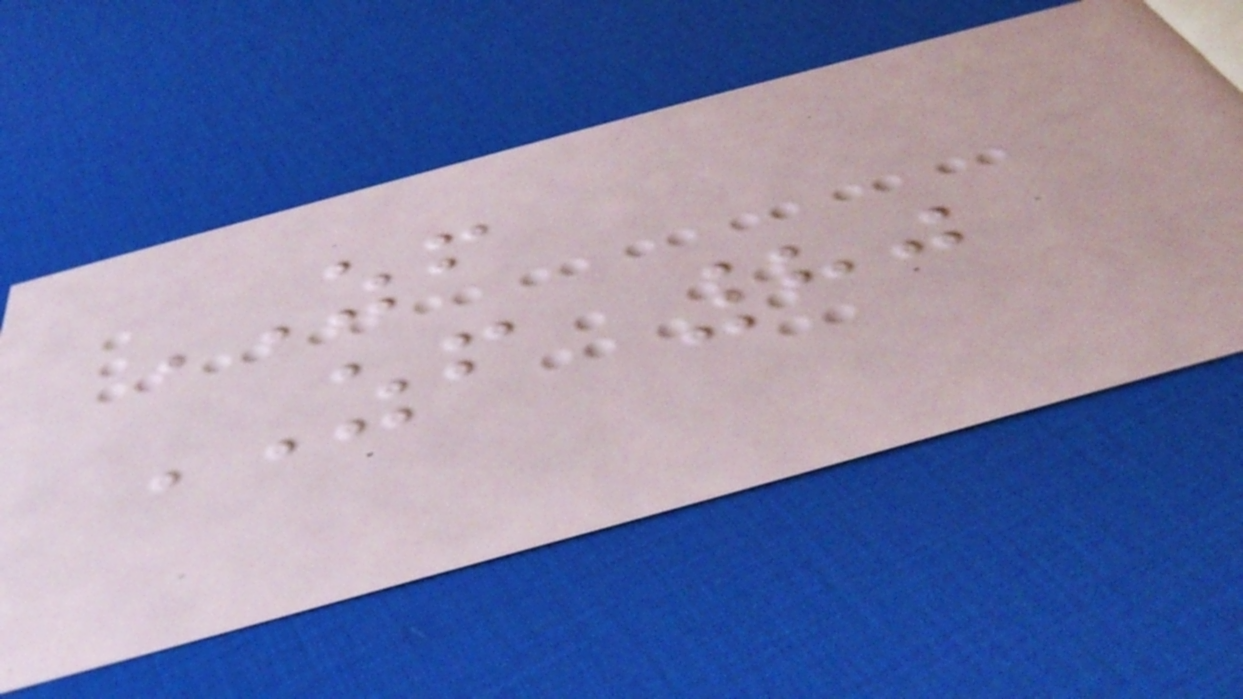ZF
ZF 80
